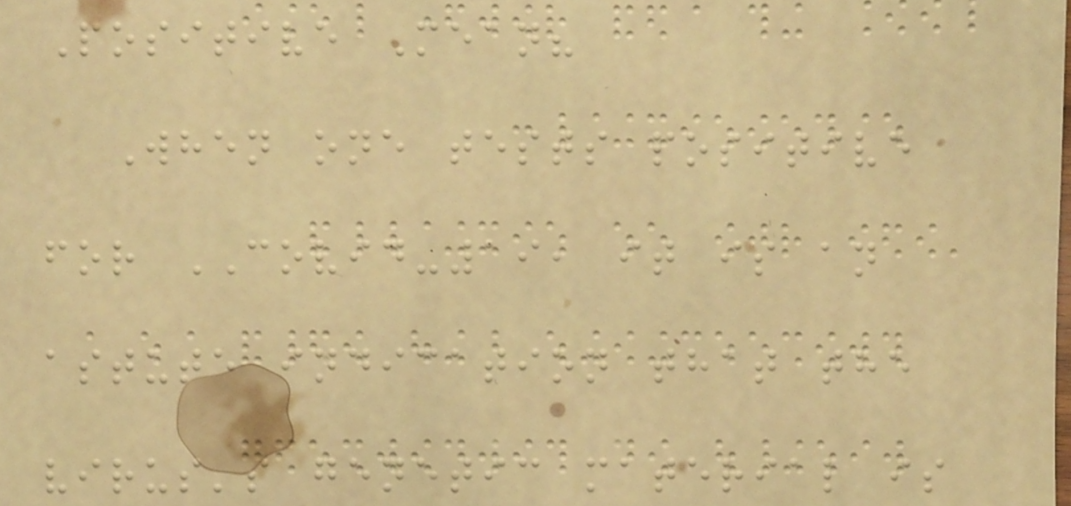Positive Mean?
When one tests positive
for COVID-19, it is an
astute indication that the
virus's genetic material is
